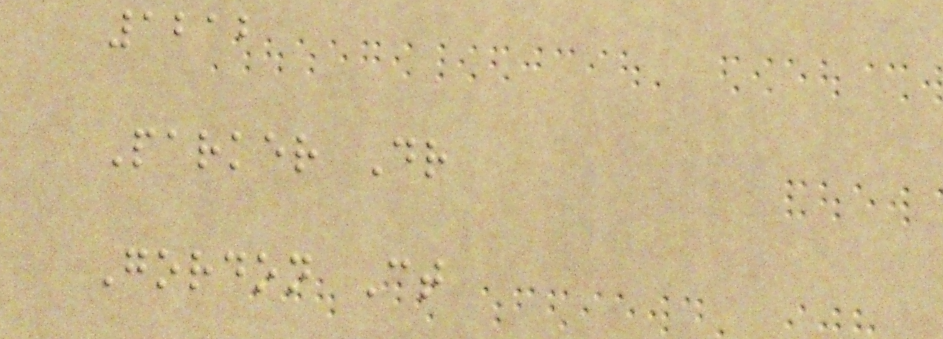1212
Parker Dr
Gordon Ct
